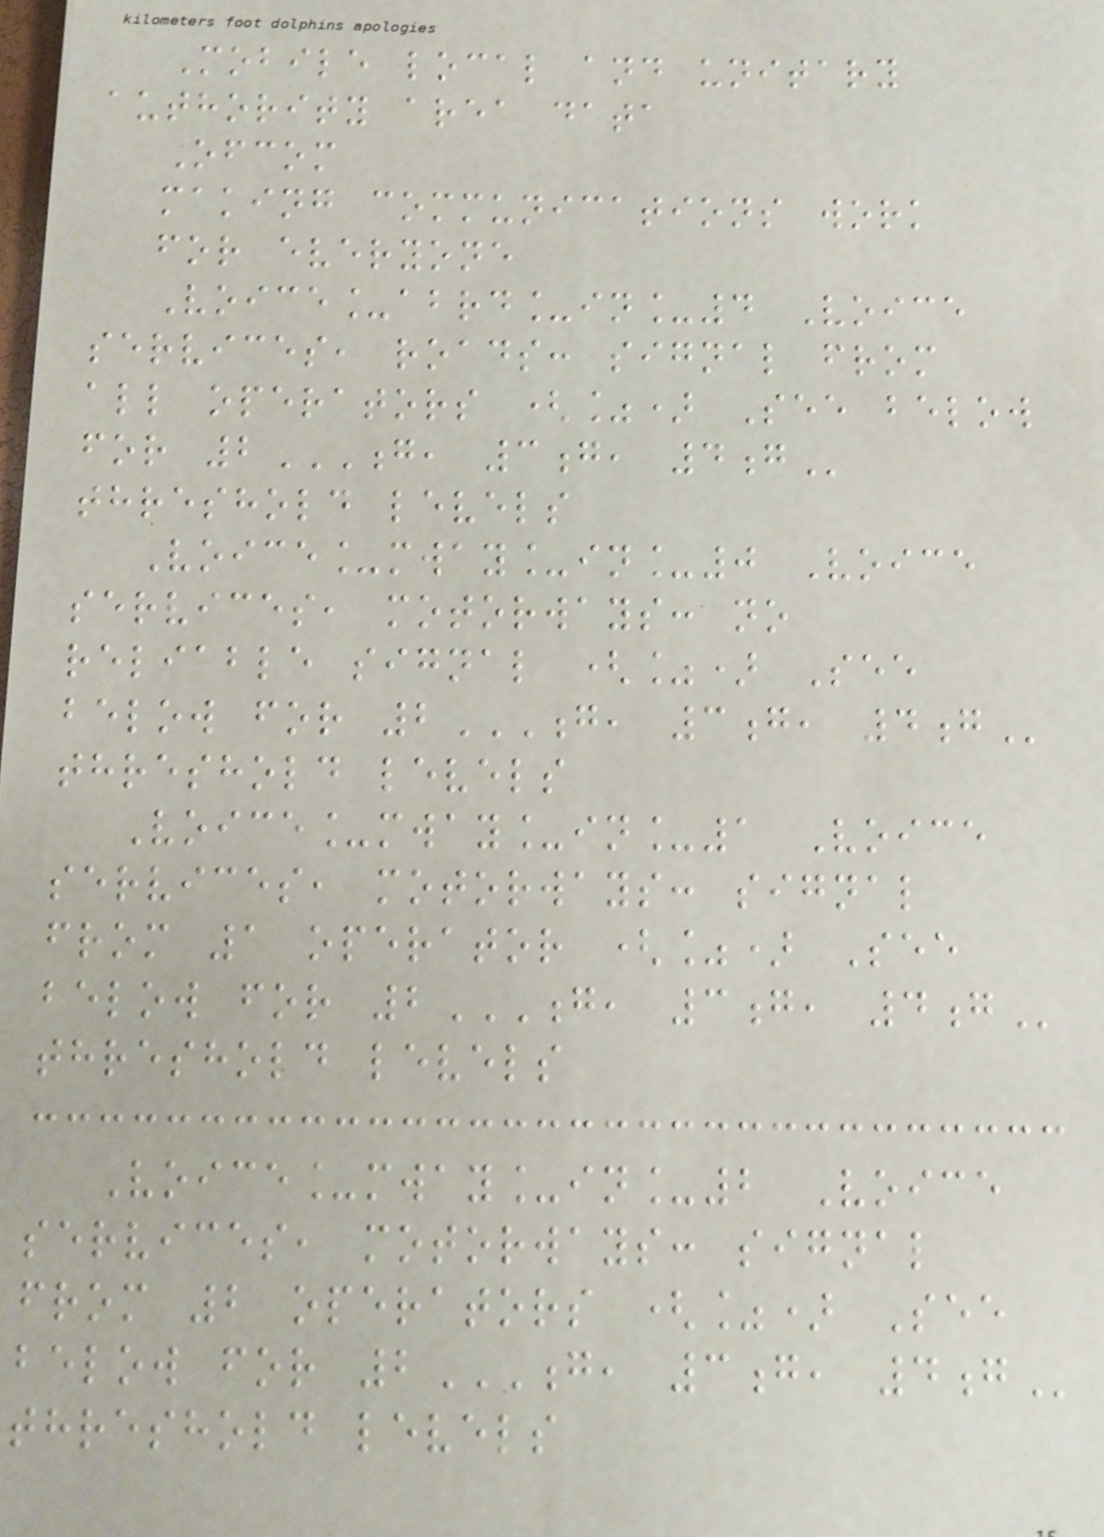Mobile local and unitary
authority area data
Ofcom
making communications work
for everyone
Voice_abrd_in_4 Voice
services, roads: signal from
all operators (%) See below
for 2G, 3G, 4G
threshold levels
Voice_mway_in_0 Voice
services, motorways: no
reliable signal (%) See
below for 2G, 3G, 4G
threshold levels
Voice_mway_in_1 Voice
services, motorways: signal
from 1 operator (%) See
below for 2G, 3G, 4G
threshold levels
Voice_mway_in_2 Voice
services, motorways: signal
from 2 operators (%) See
below for 2G, 3G, 4G
threshold levels
